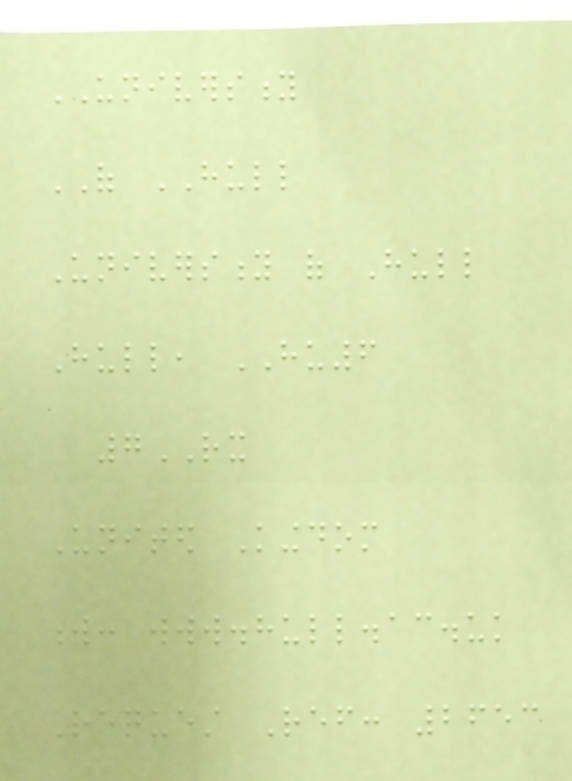UNIVERSITY
OF HULL
University of Hull
Hull, HU6
7RX
United Kingdom
w: www.hull.ac.uk
Request Ref: 2653
